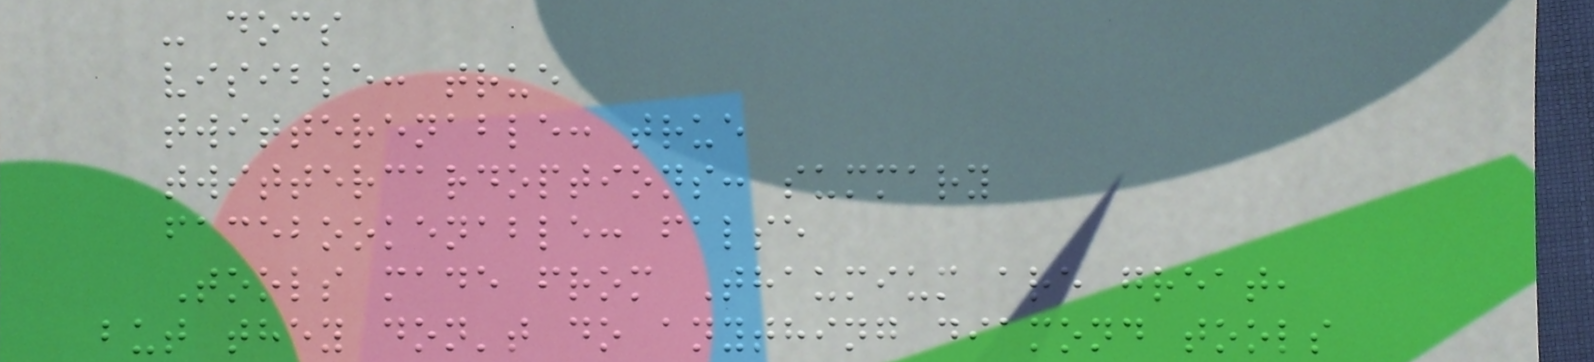- docs
visible: true
twitterenable: true
twittercardoptions: summary
facebookenable: false
Tools made from Thaumium are great,
but they don't do anything diamond tools
